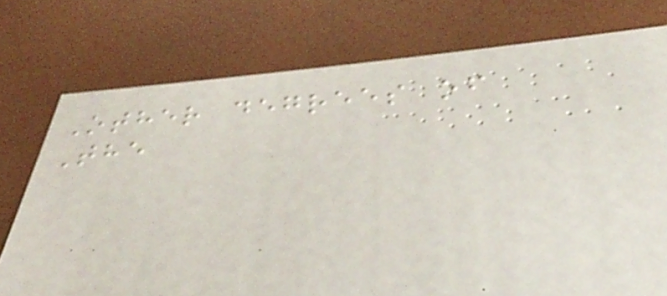Other degrees of
The
